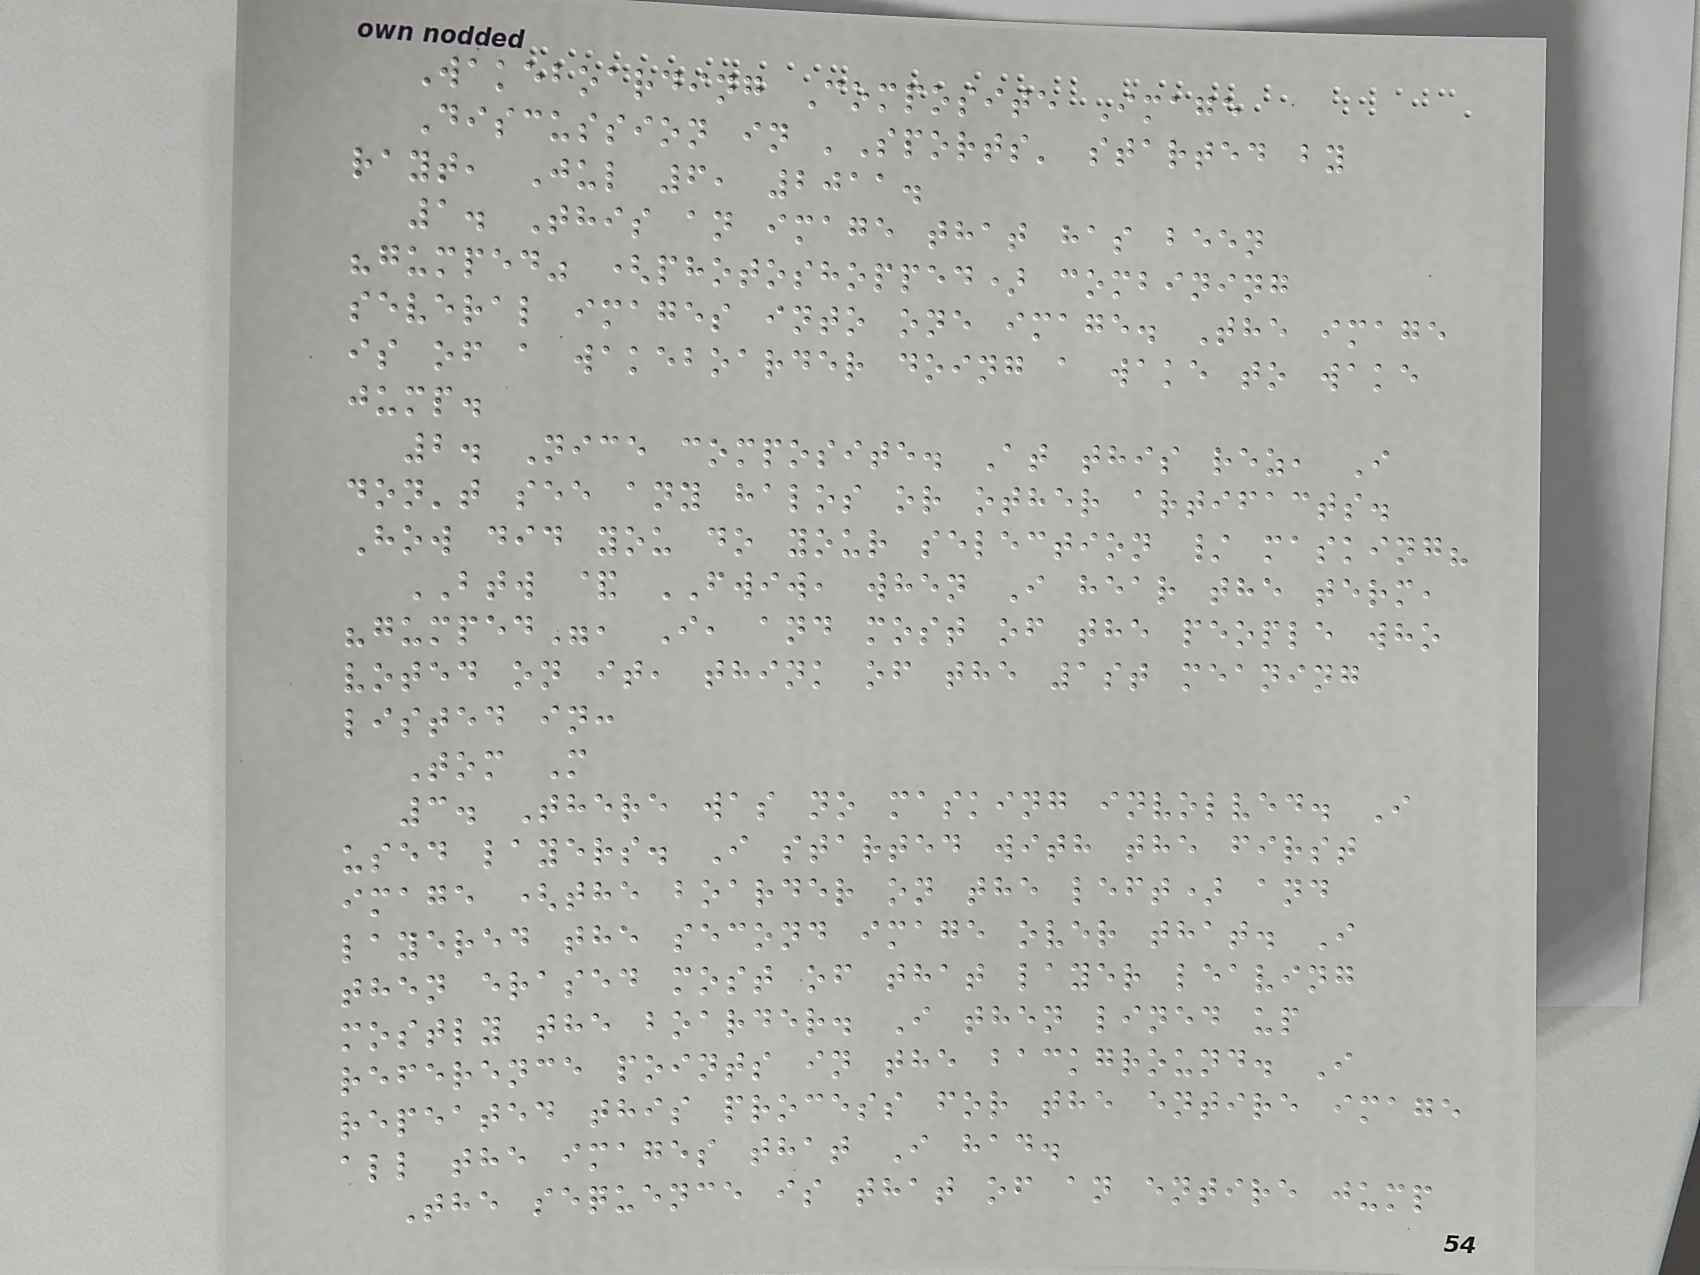Wakeboarding Composite Image
Discussion in 'Sports' started by
rayt, Jul 6, 2011.
1. This an image that has been
"gumped" (photoshopped) combining
several images into one image. The image
is of a wakeboarder doing a wake to wake
jump.
2. Nice composite. At this rez, I
don't see any halos or other artifacts.
How did you do your selection / masking?
BTW & FWIW, when I hear the term,
"gumped", I, and most of the people who
voted on it, think of the 1st meaning
listed in:
Tom M
3. There was no masking involved. I
used layers. I started with the first
image (the boarder on the left) and
layered the second image over that. I
then erased most of that layer leaving
mostly the boarder. I then lined up
reference points in the background. I
repeated this process for the entire image
all the images that I had.
The sequence is that of an entire jump
